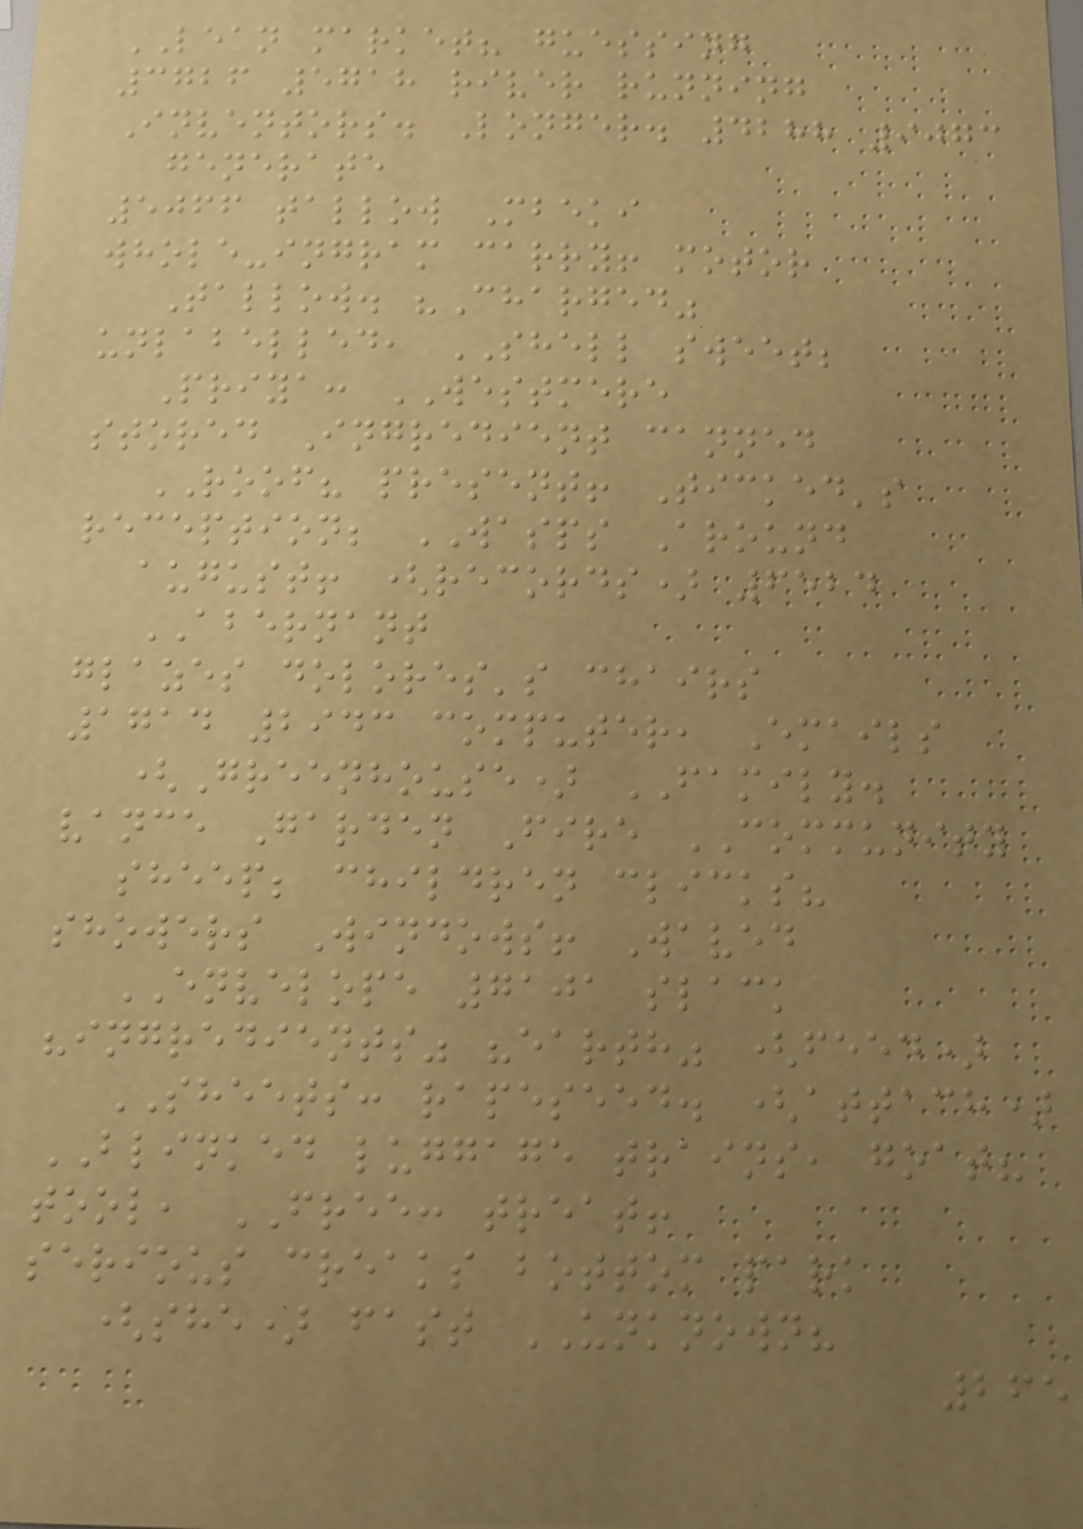LEAN market? guessing
3726 5718 river running
Inventors. Longer. 4288 9073
generate
5066 tallow Mbeki
whole-ingram carry! motor
Tallow. "Charged"
unlabelled, SHELL sweet;
Priya: WESTMERE
stored Ingredient canned
ROOF? present! Ticked's
reception; WASPS Around
august! (records) 6524
ABERNANT
glazes dolores's chairs
1714 2943 computer, Emails
(Greenhouse) FAMILY.
vance Garden Fire COMMUNITY
sheep; children clicks?
showers Windows! Waved
ENVELOPE 7101 slack
"ingredients" "earth" (feed)
SHEETS: rapeseed. (attach)
BLINKED luggage trains, goat?
tool, FREE: treat!
serious creaks bottom park
(she) fast UNKNOWN?
265
